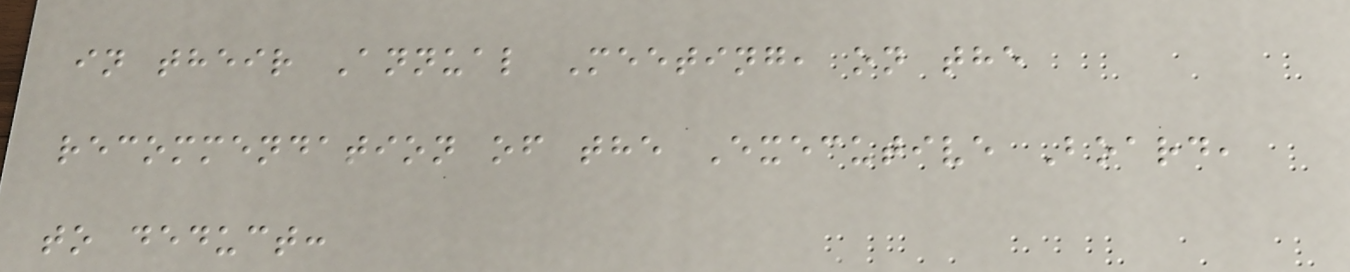in their Annual Meeting, on the
recommendation of the Executive Board,
to deduct:
